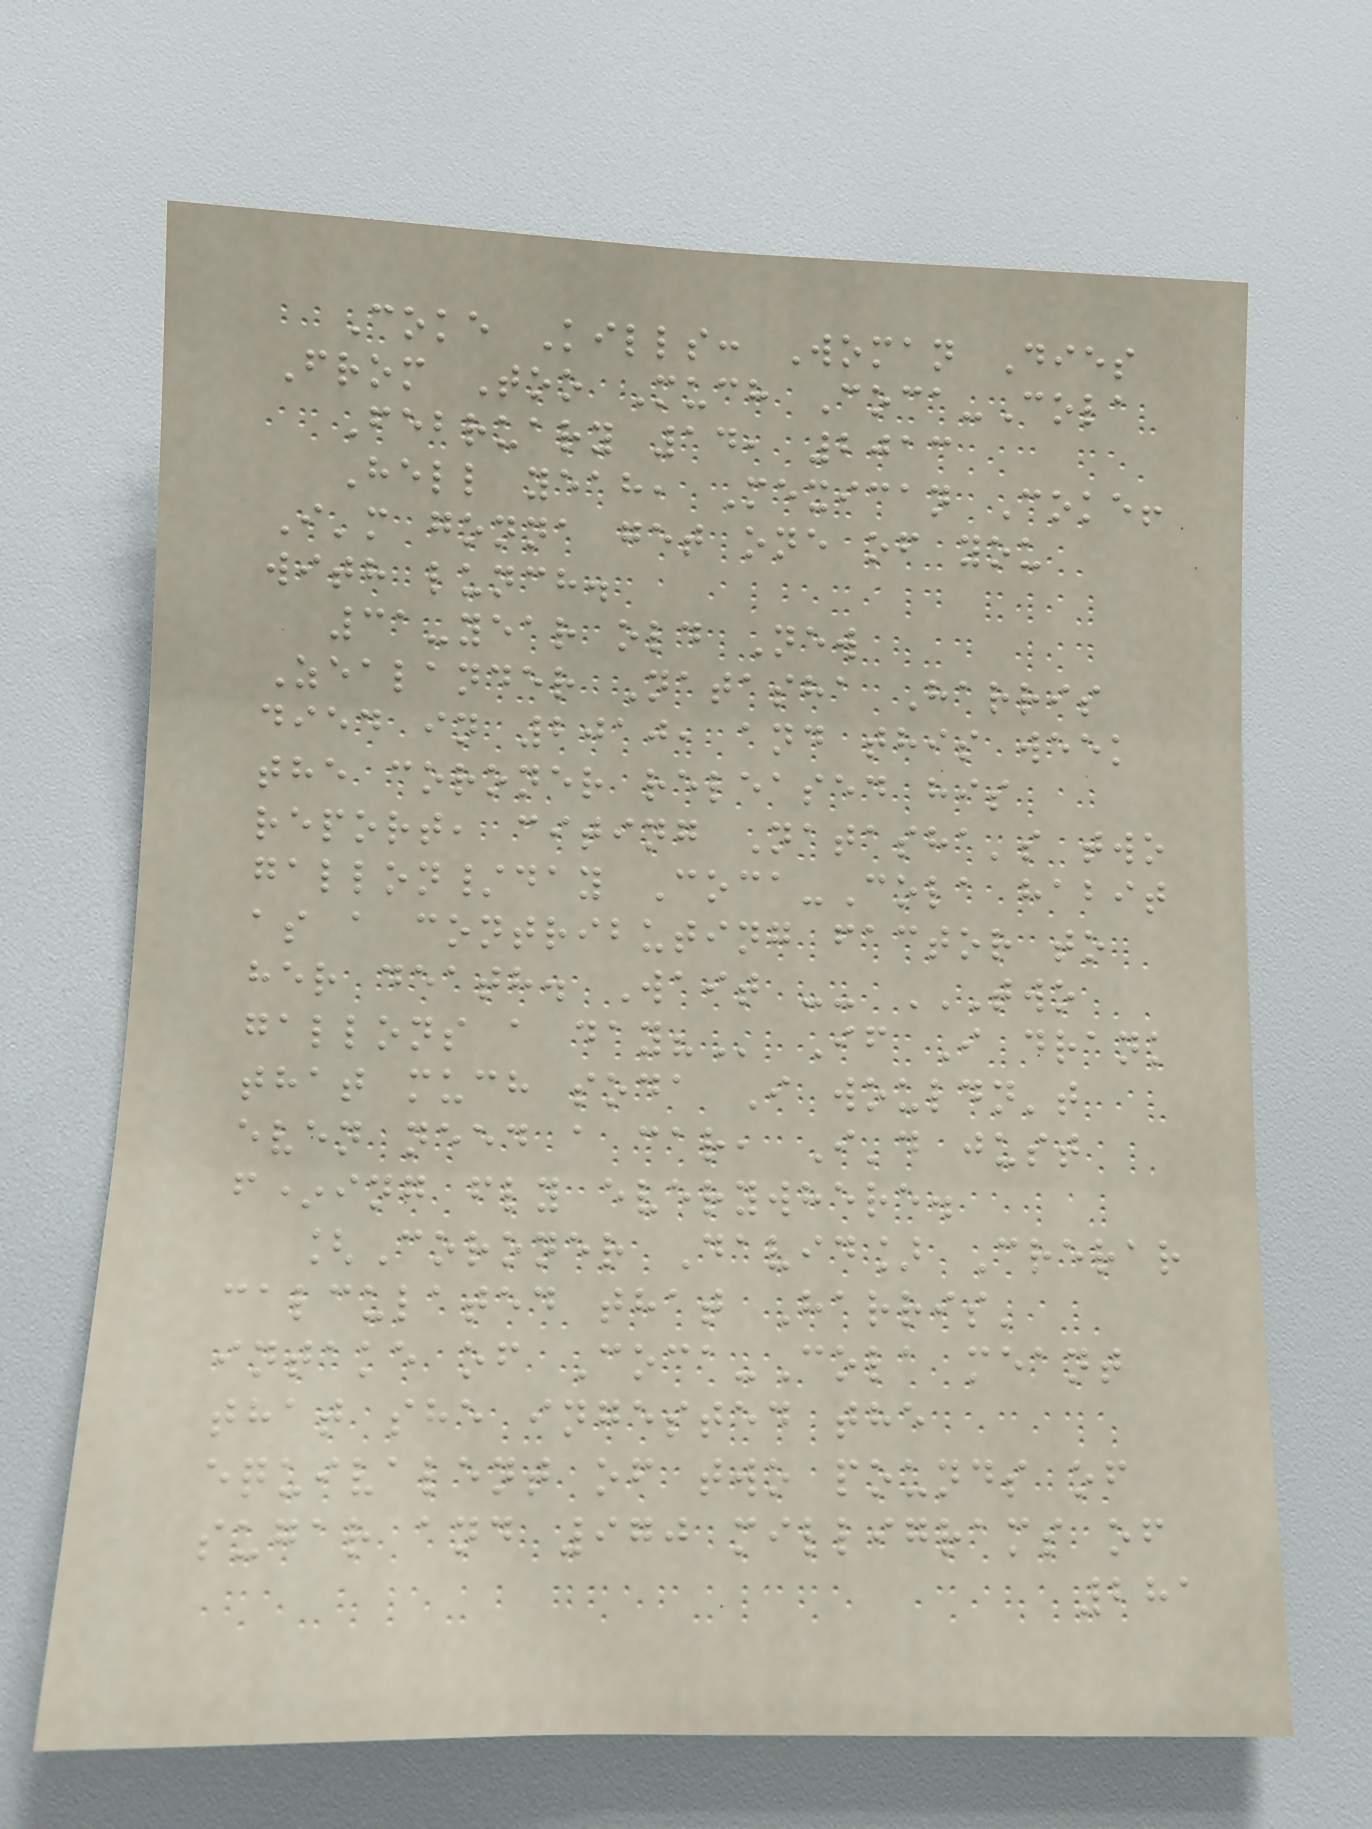Coke Kills: Woman Dies
From Too Much Coca-Cola
February 14, 2013
Hell yeah, Mexican Coke!
I'm gonna get one of you
with lunch.
31-year old New
Zealander Natasha Harris
died in 2010, and this week
the coroner released his
report, citing Natasha's two
gallon/day Coca-Cola habit
as a contributing factor to
her death. Wait -- TWO
GALLONS A DAY? If I drank
that much soda I wouldn't
even need a car, I'd just
f*ing fly everywhere.
[Coroner David] Crerar
calculated that Harris'
intake of Coca-Cola meant
that she ingested the
equivalent of two pounds of
sugar and 970 milligrams of
281
